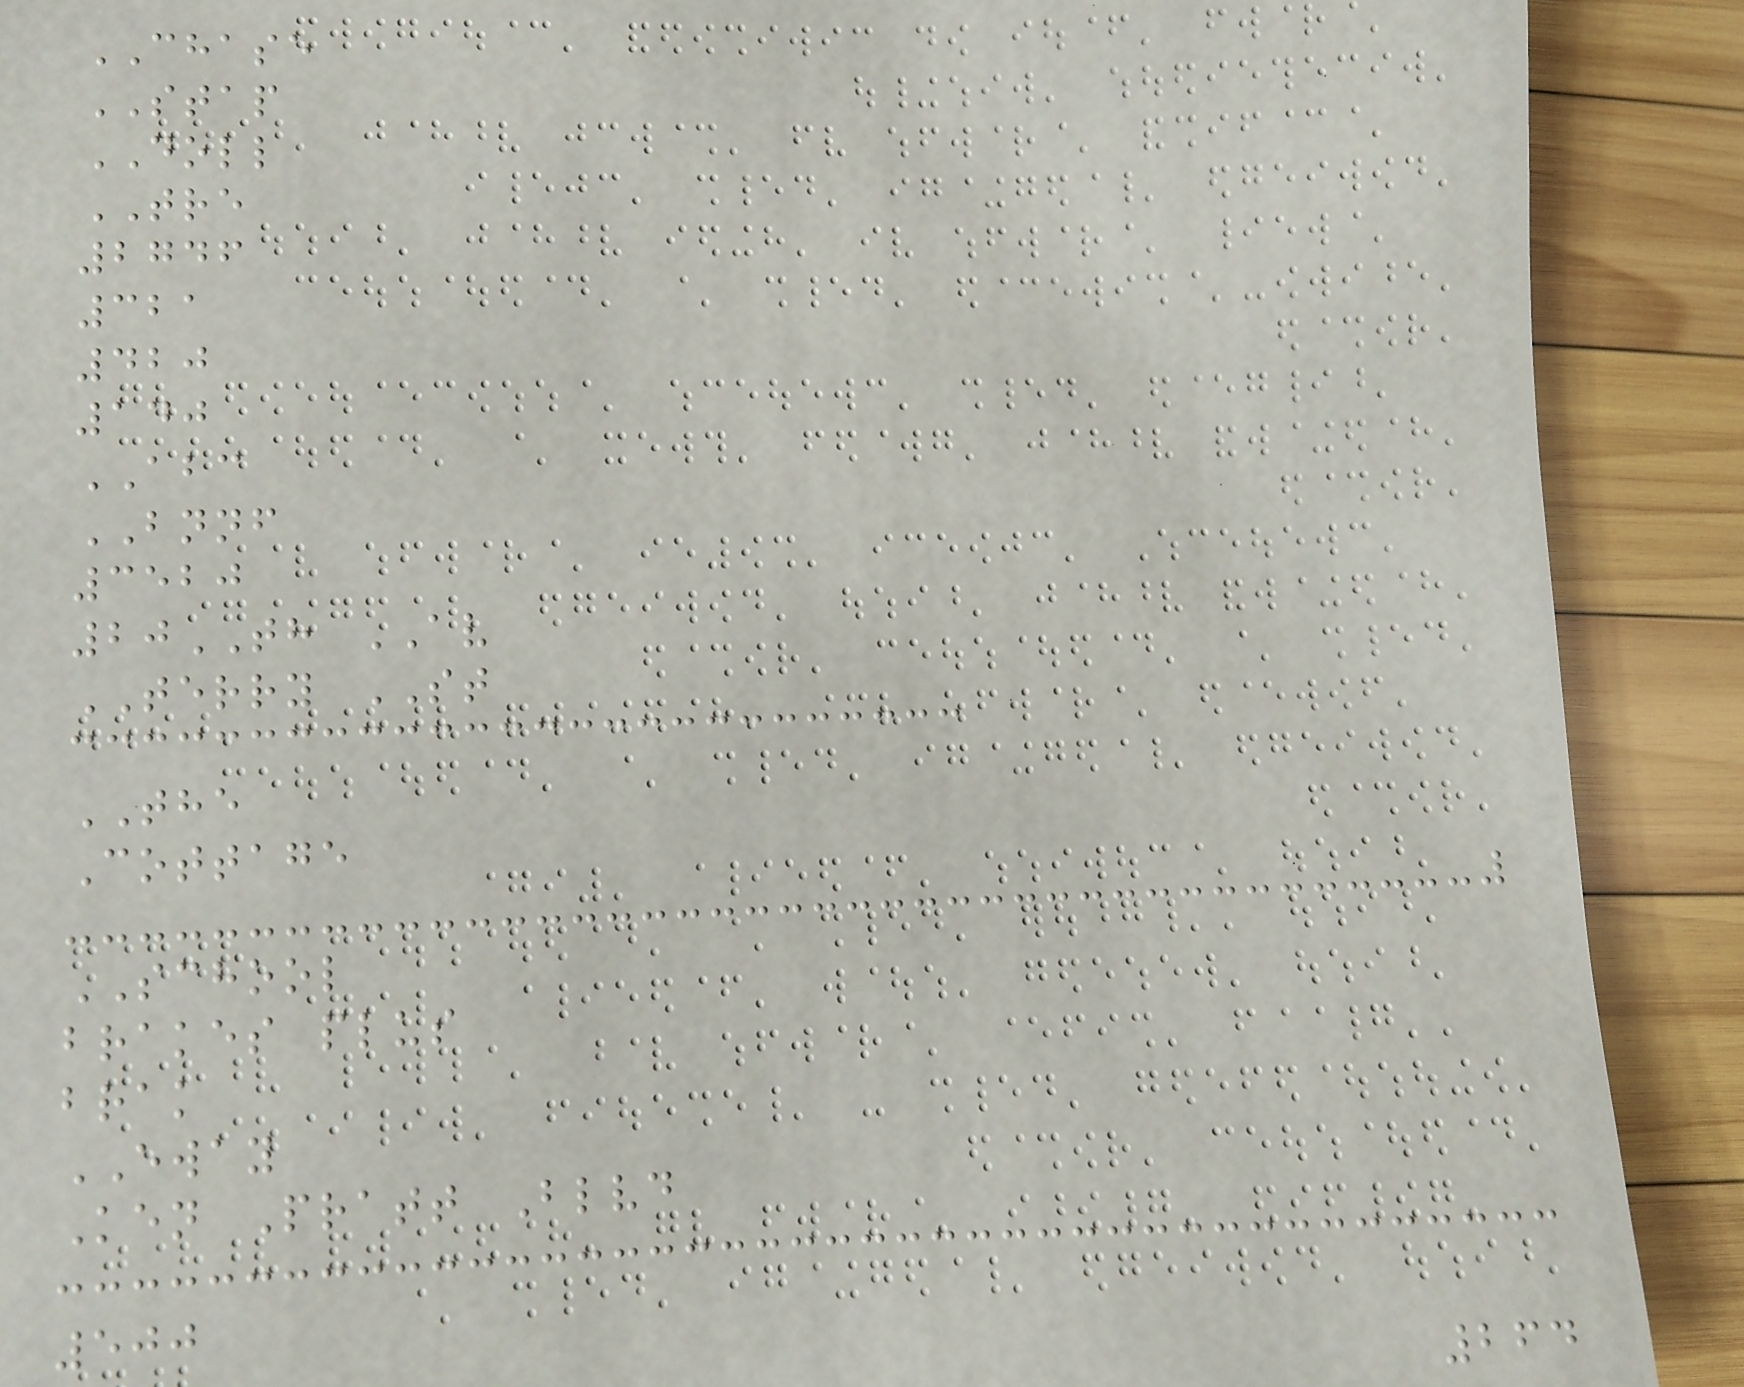CHASE
STAP
DOLL
TRE
2746
321
420
140
ABC
BNNF
3520
20TH AV
TERRY ST
THE
Cottage
SCHOOL
brakes plus
brak
EWAY
Ken Pratt Blvd
500
264
